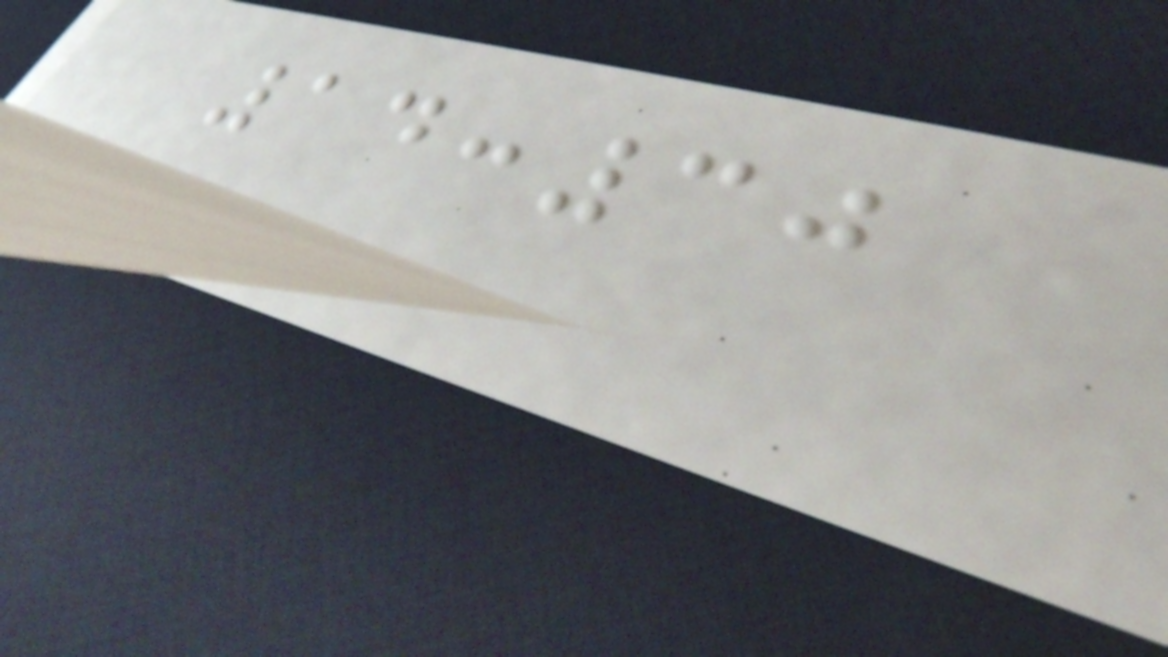14:30
